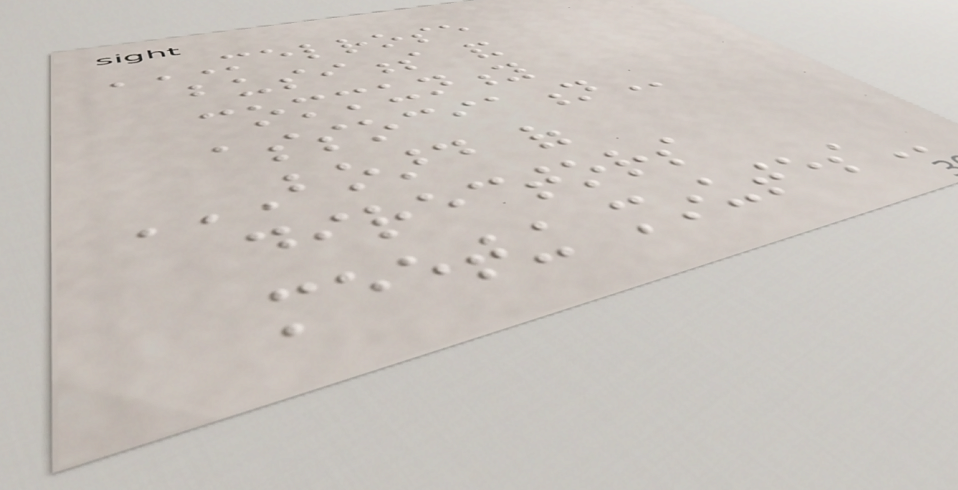MELROSE
BUSINESS AND
COMMUNITY
ASSOCIATION
BOARD OF
DIRECTORS
MEETING MINUTES
